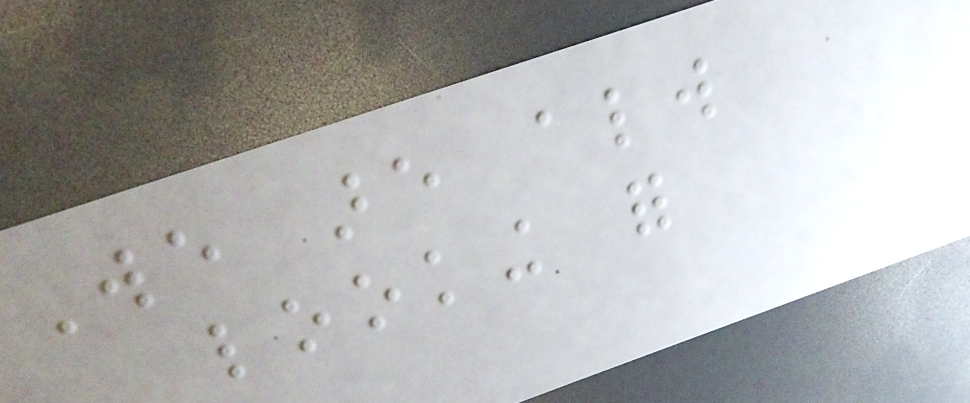We are always
looking for
